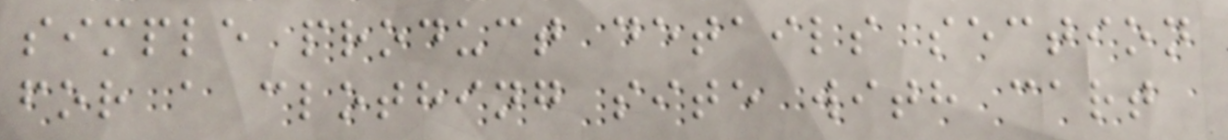simple product details section
for a clothing site with cart
